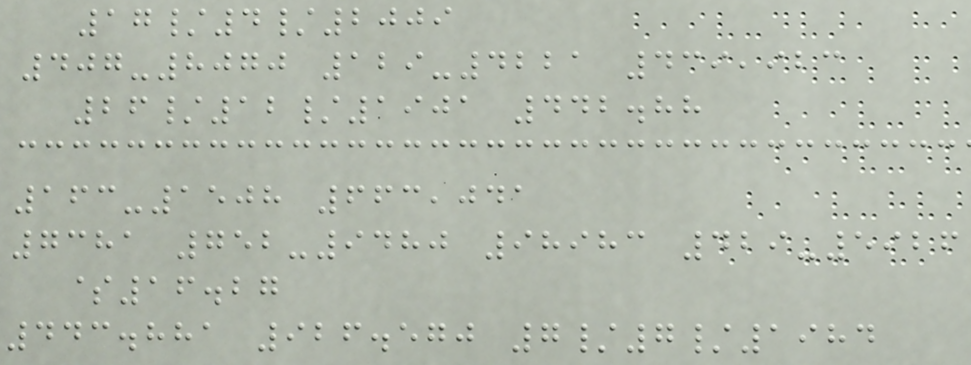17/4/2009
407-8070 129-4221 439,923
26/12/1901 442.88
163-1508 663,041
7381 752-9480 98983 429-5926
$16.27
443.881 926.570 7/7/1984
